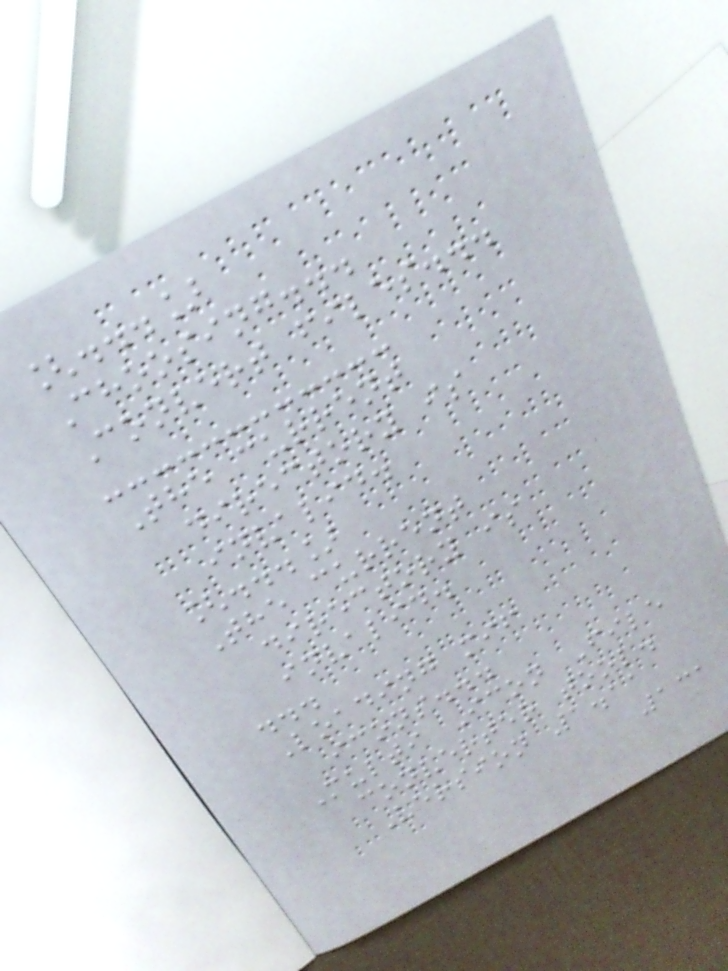[...]
Choosing...
Convert files...
The current
directory is
invalid.
[...]
The current
directory is
invalid.
...
Loading mif
icons...
Multi Icon File
converter tool.
Version 1.11
131
